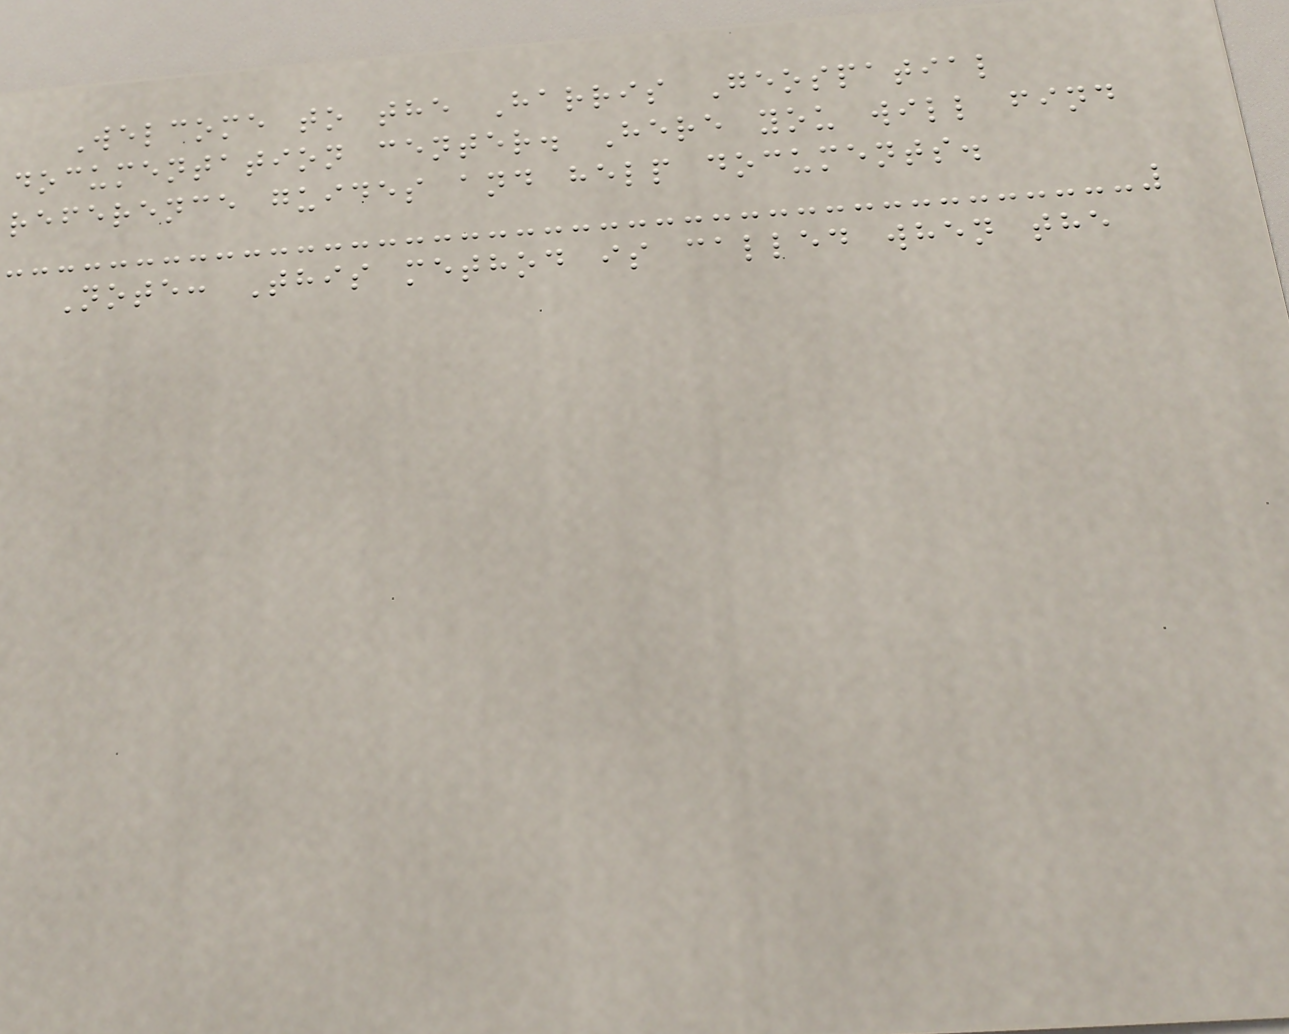Welcome to the Harris Geospatial
documentation center. Here you will find
reference guides and help documents.
Note: This method is called when the
